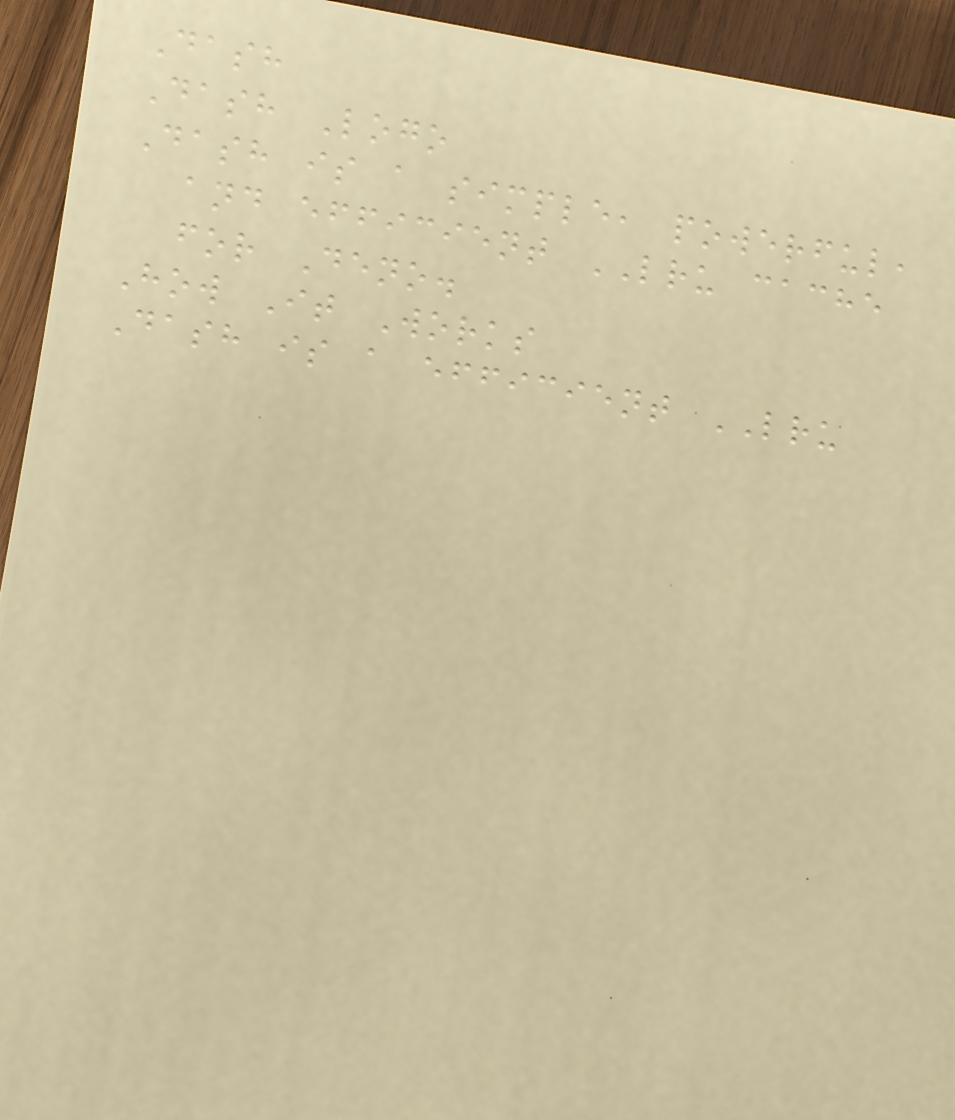Dash
Dash Logo
Dash is a simple, powerful,
and efficient LRU cache
for Deno.
How It Works
Dash is a efficient LRU
